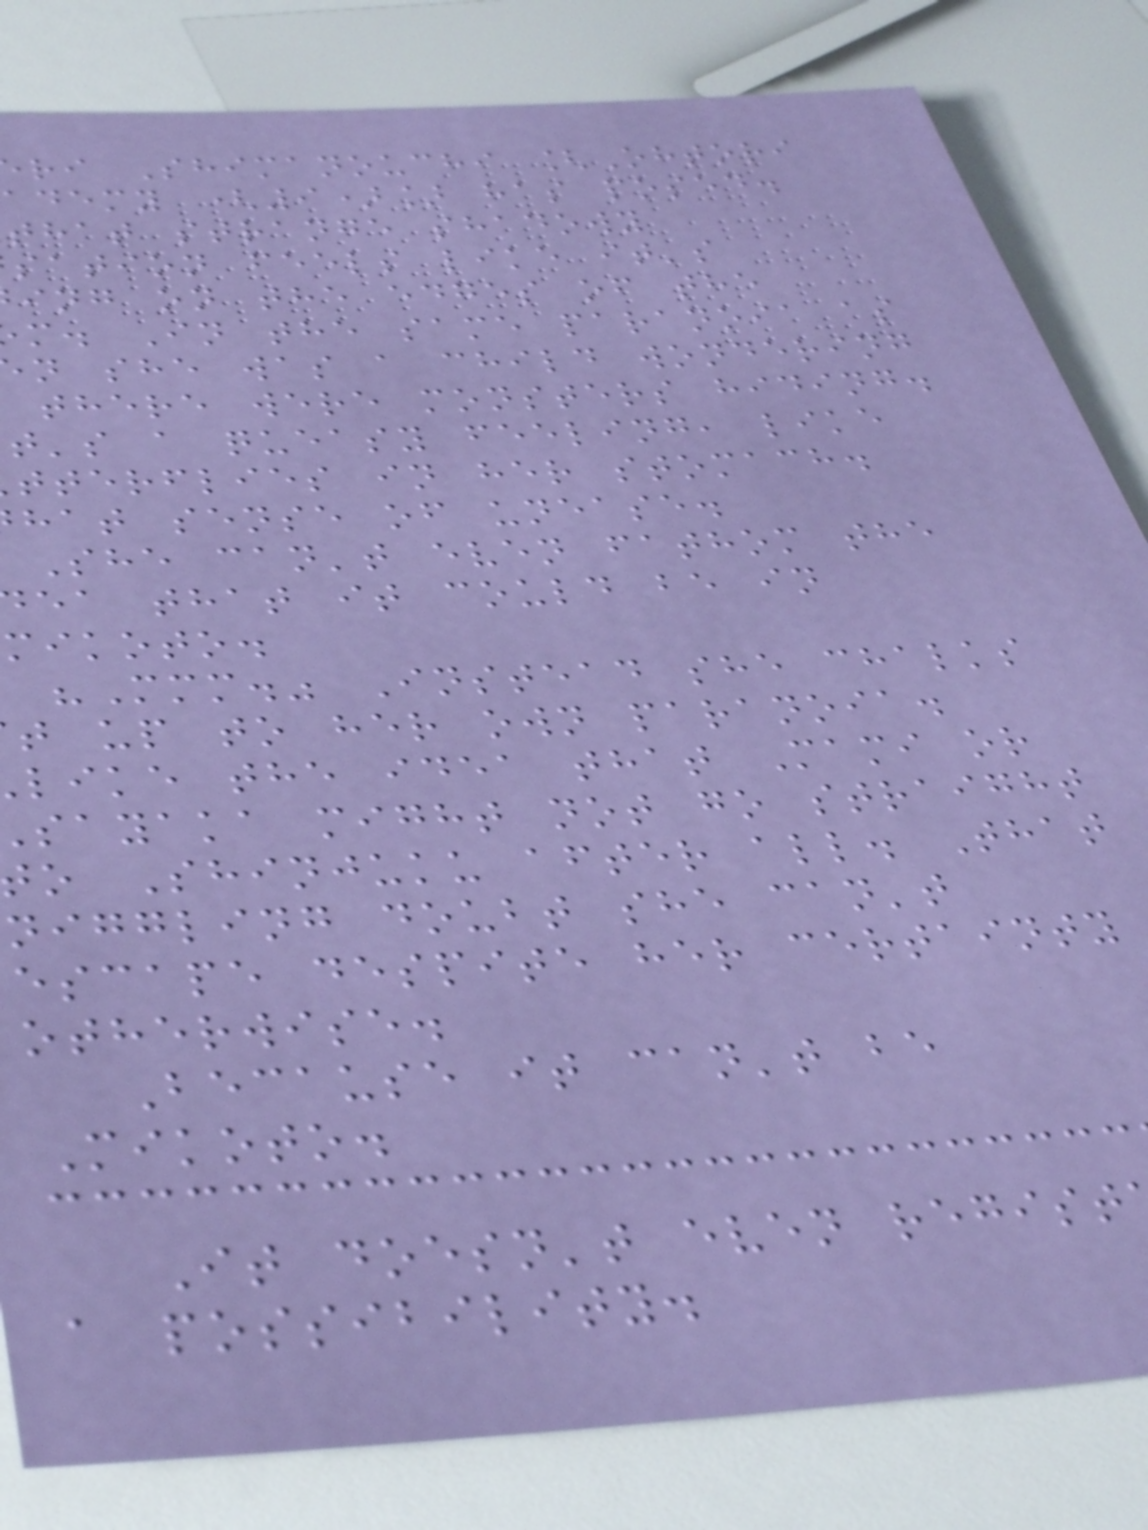ri Shimanouchi [Ohtori
ademy (9)] has posed.
that strange shadowy
sation feels like it's
ing on the edges of the
m. In the same paranoia as
n she was a child wondering
there were monsters hiding.
t's a queasy feeling, like
tterflies in her stomach.
hat sense of unease.
She can't even fathom the
ea that it could be in
mikoto.
"Mmm." Instead she chalks
t up to her own paranoia.
like the idea that Mami or
sayaka might not go straight
o Shinjuku after all. That
niggling doubt she can't
escape despite her certainty
otherwise.
Because it can't be
Mikoto.
It doesn't even regist
a possibility.
